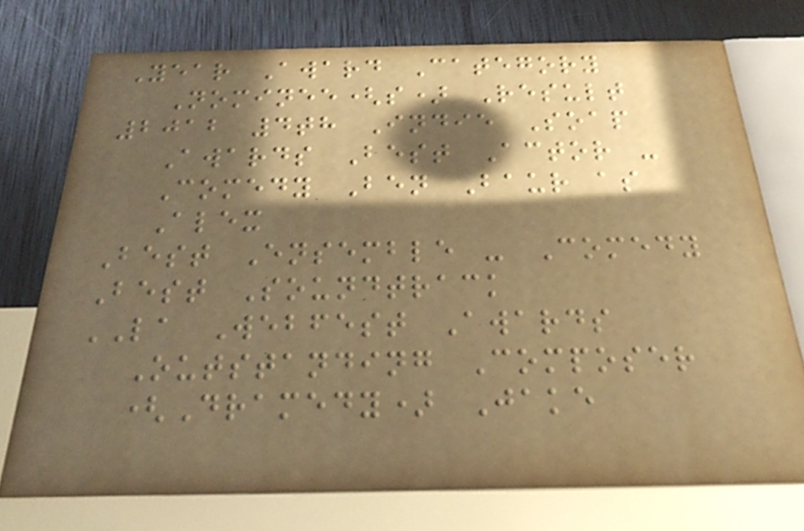Year Award Category
Nominee(s) Result
2012 4th Indie Soap
Awards Best Actor -
Comedy Ben Baur as
Alex
Best Ensemble - Comedy
Best Soundtrack
LA Webfest Awards
Outstanding Composer
(Dramedy) Jake
